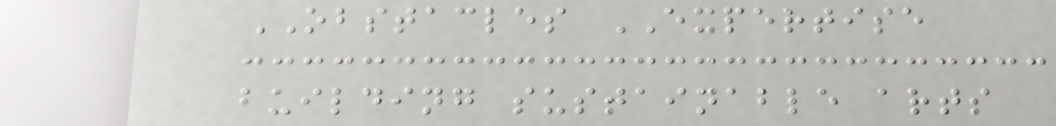OBSTACLES EXPERTISE
building sustainable arts
